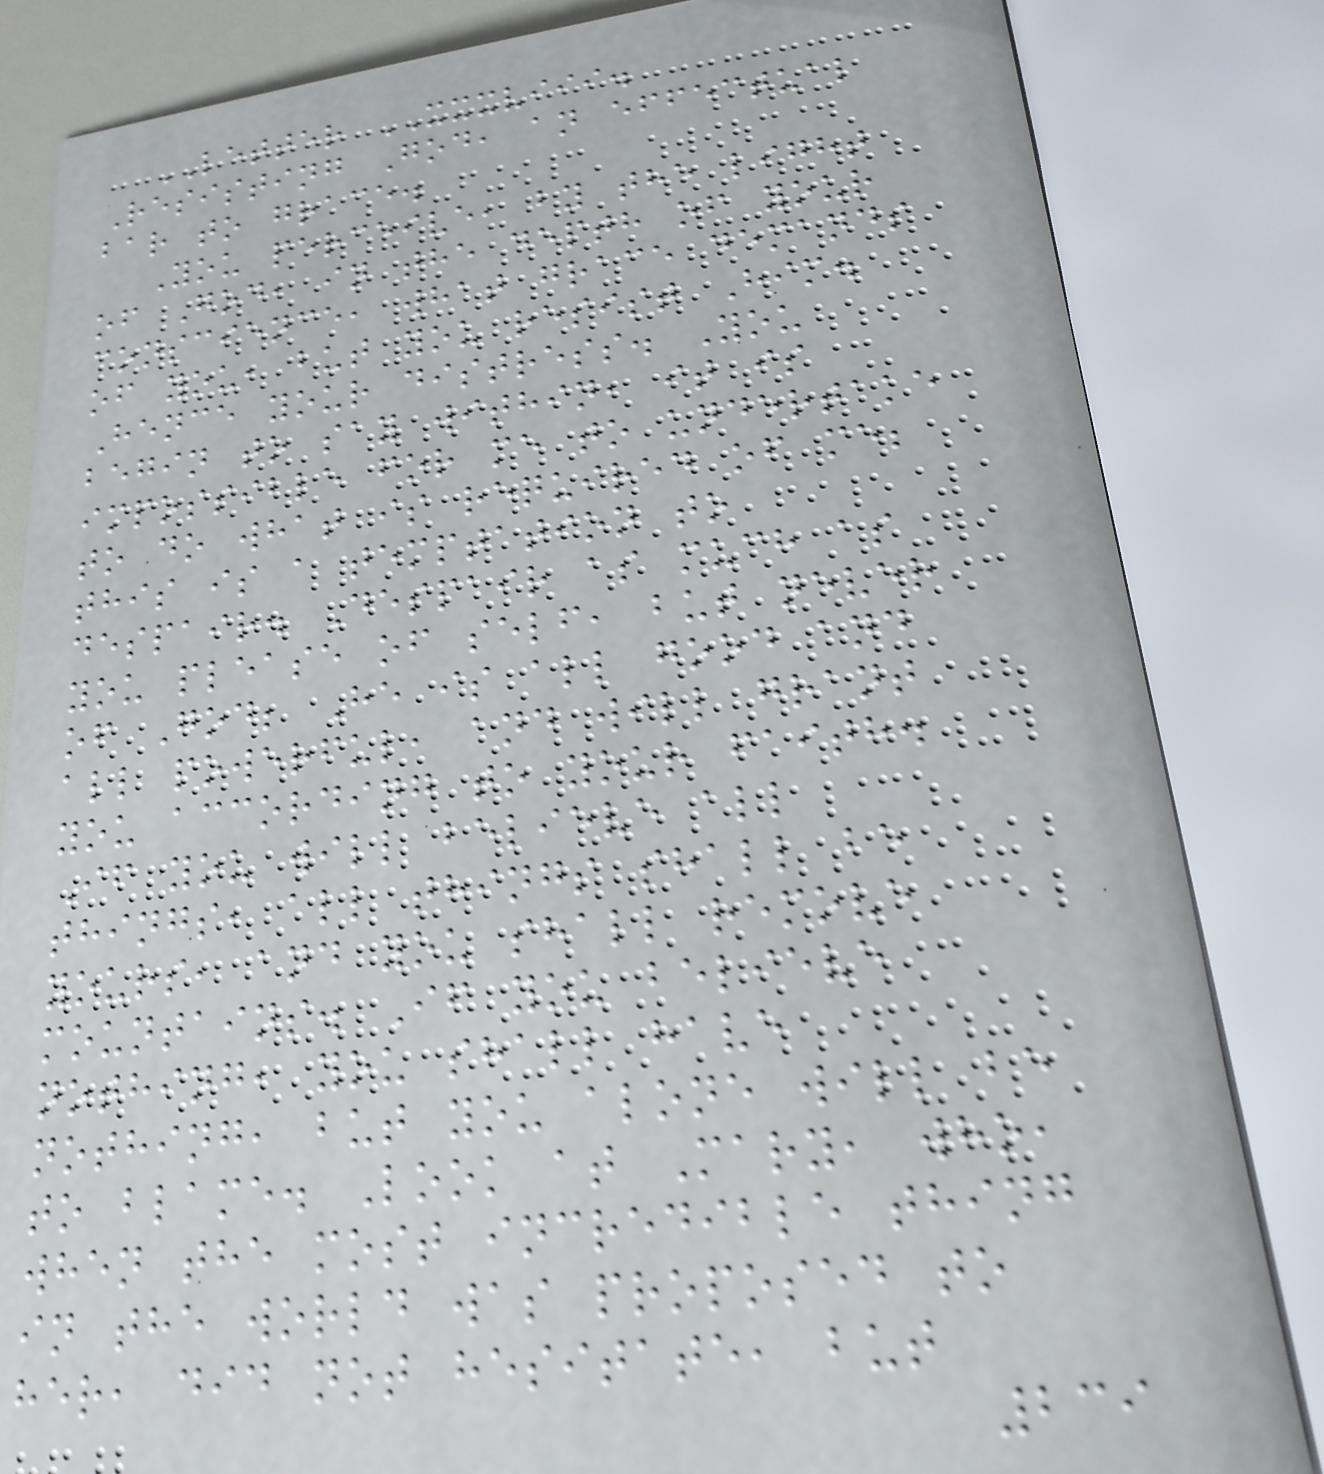LETTER XXXVIII.
Resisting God, an effectual
bar to grace.
You perceive, by the light
of God, in the depth of your
conscience, what grace demands
of you, but you resist Him.
Hence your distress. You
begin to say within, it is
impossible for me to undertake
to do what is required of me;
this is a temptation to
despair. Despair as much as
you please of self, but never
of God; He is all good and
all powerful, and will grant
you according to your faith.
If you will believe all
things, all things shall be
yours, and you shall remove
mountains. If you believe
nothing, you shall have
nothing, but you alone will be
to blame. Look at Mary, who,
when the most incredible thing
in the world was proposed to
her, did not hesitate, but
239
